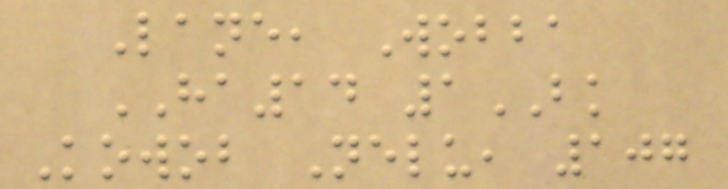Lane, Wobba
HA14 1BK
Kowob Nelu, 107
